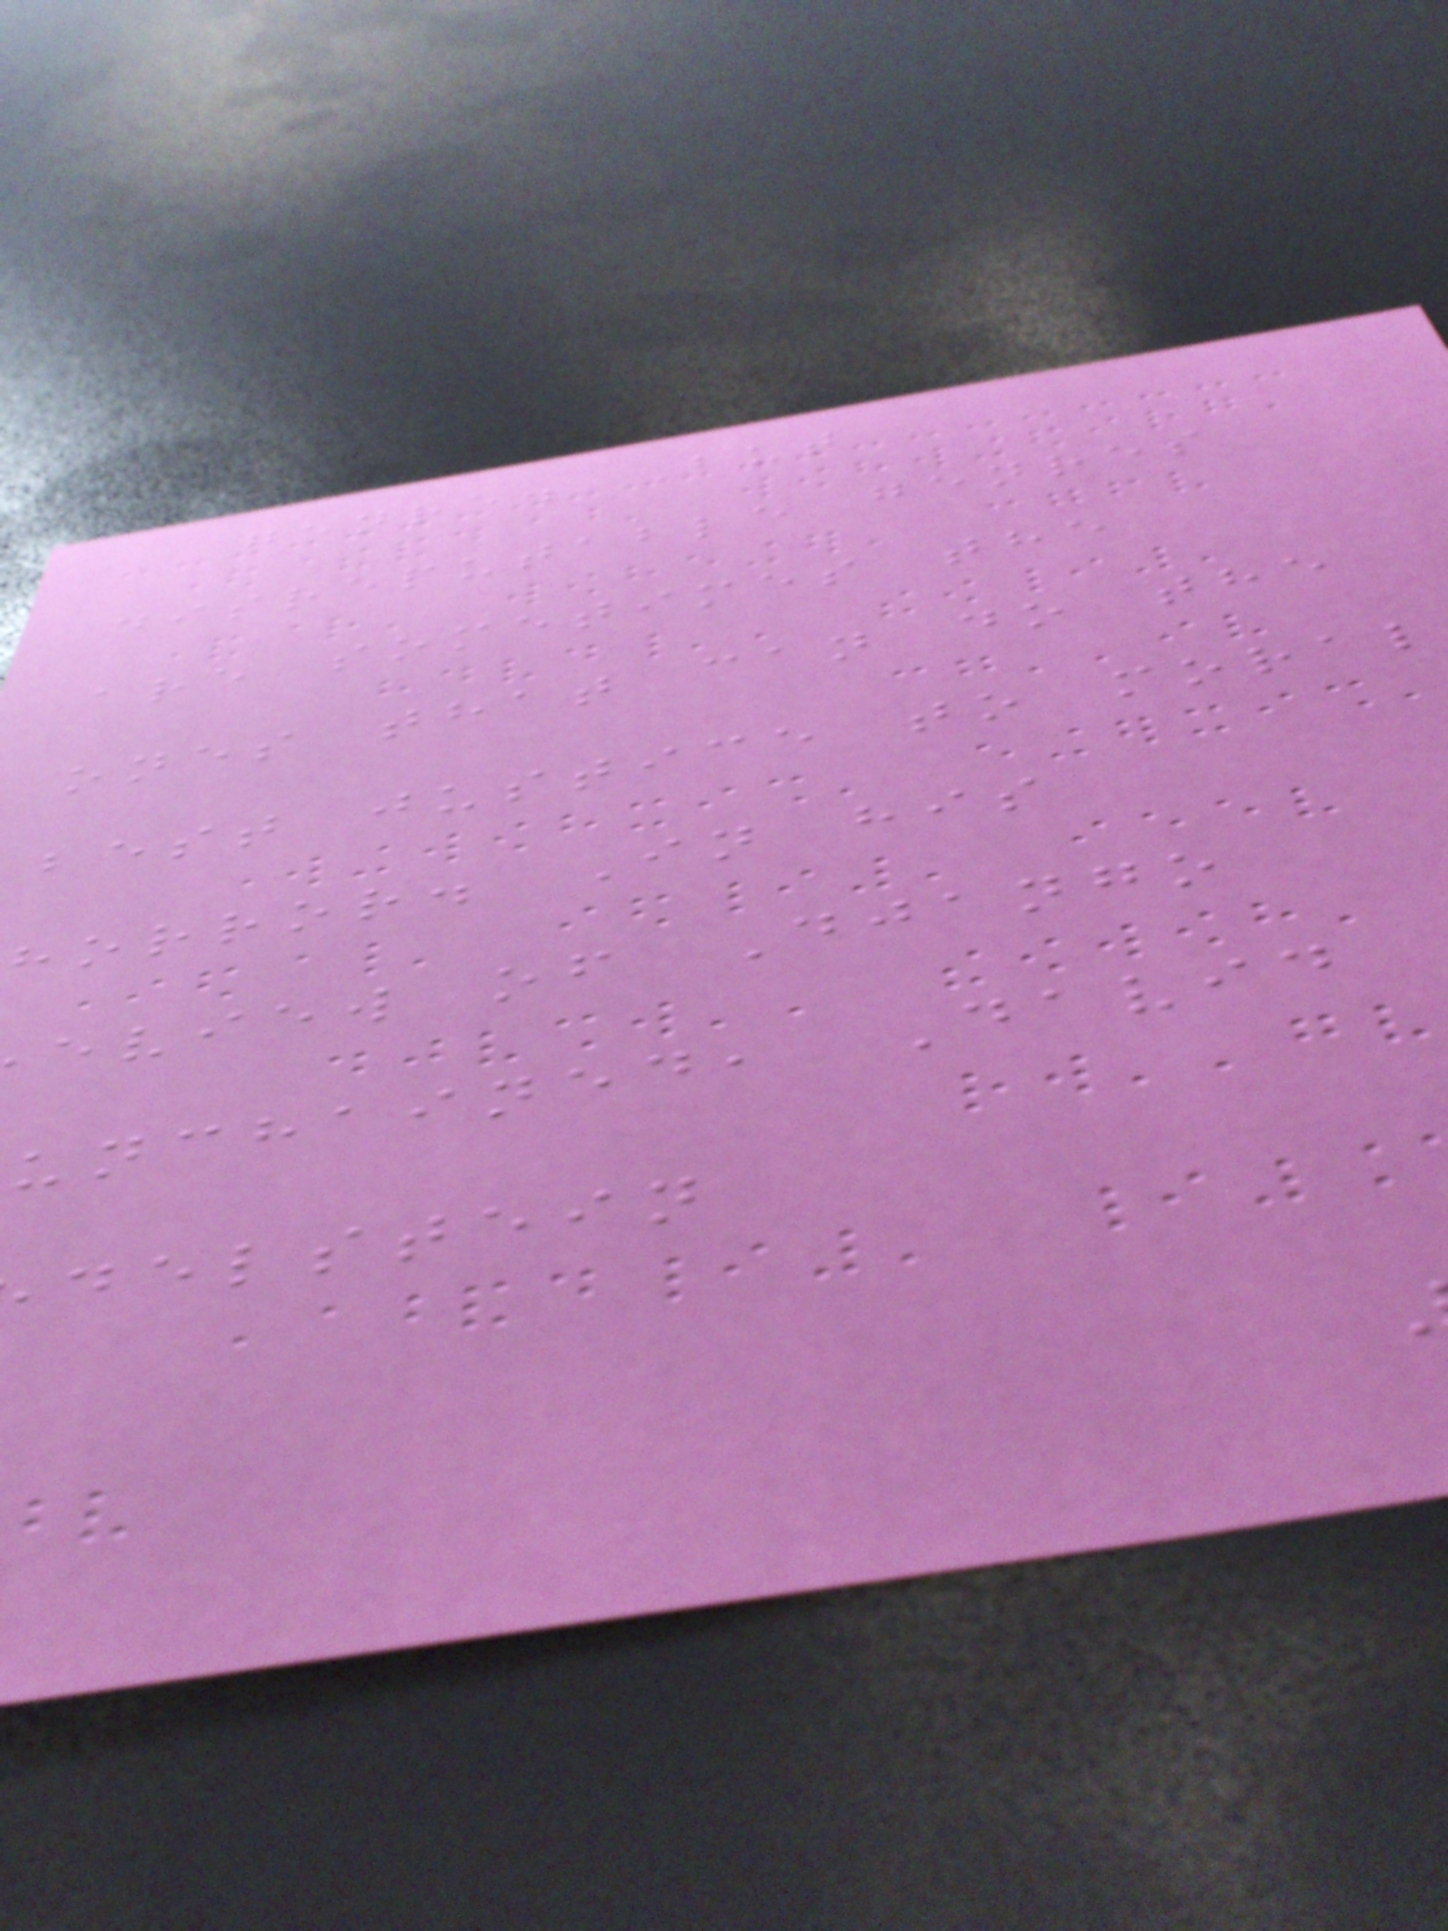genre. But
disreputable genres
are sometimes the
ones that can do the
best justice to moral
horror. In his
eview of Django
unchained, David
delstein
